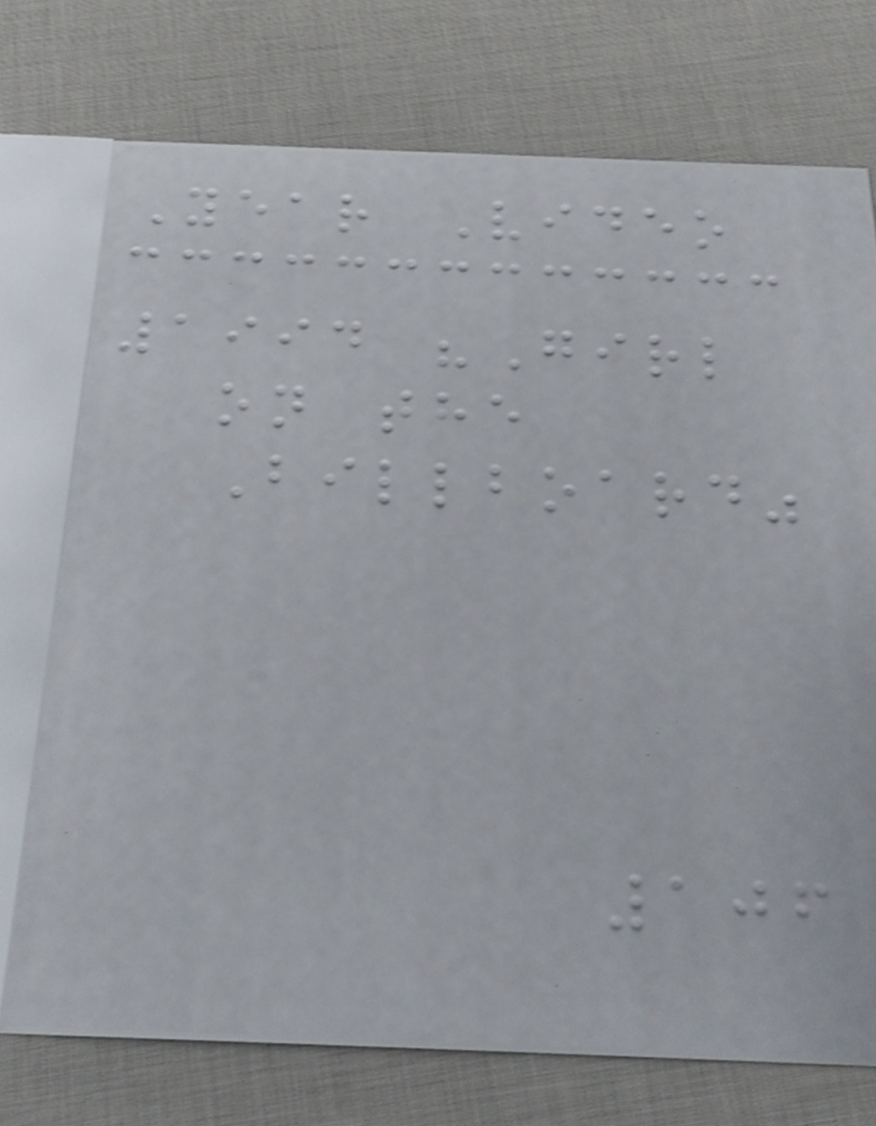Year Video
1994 "Girl
on the
Billboard"
106
